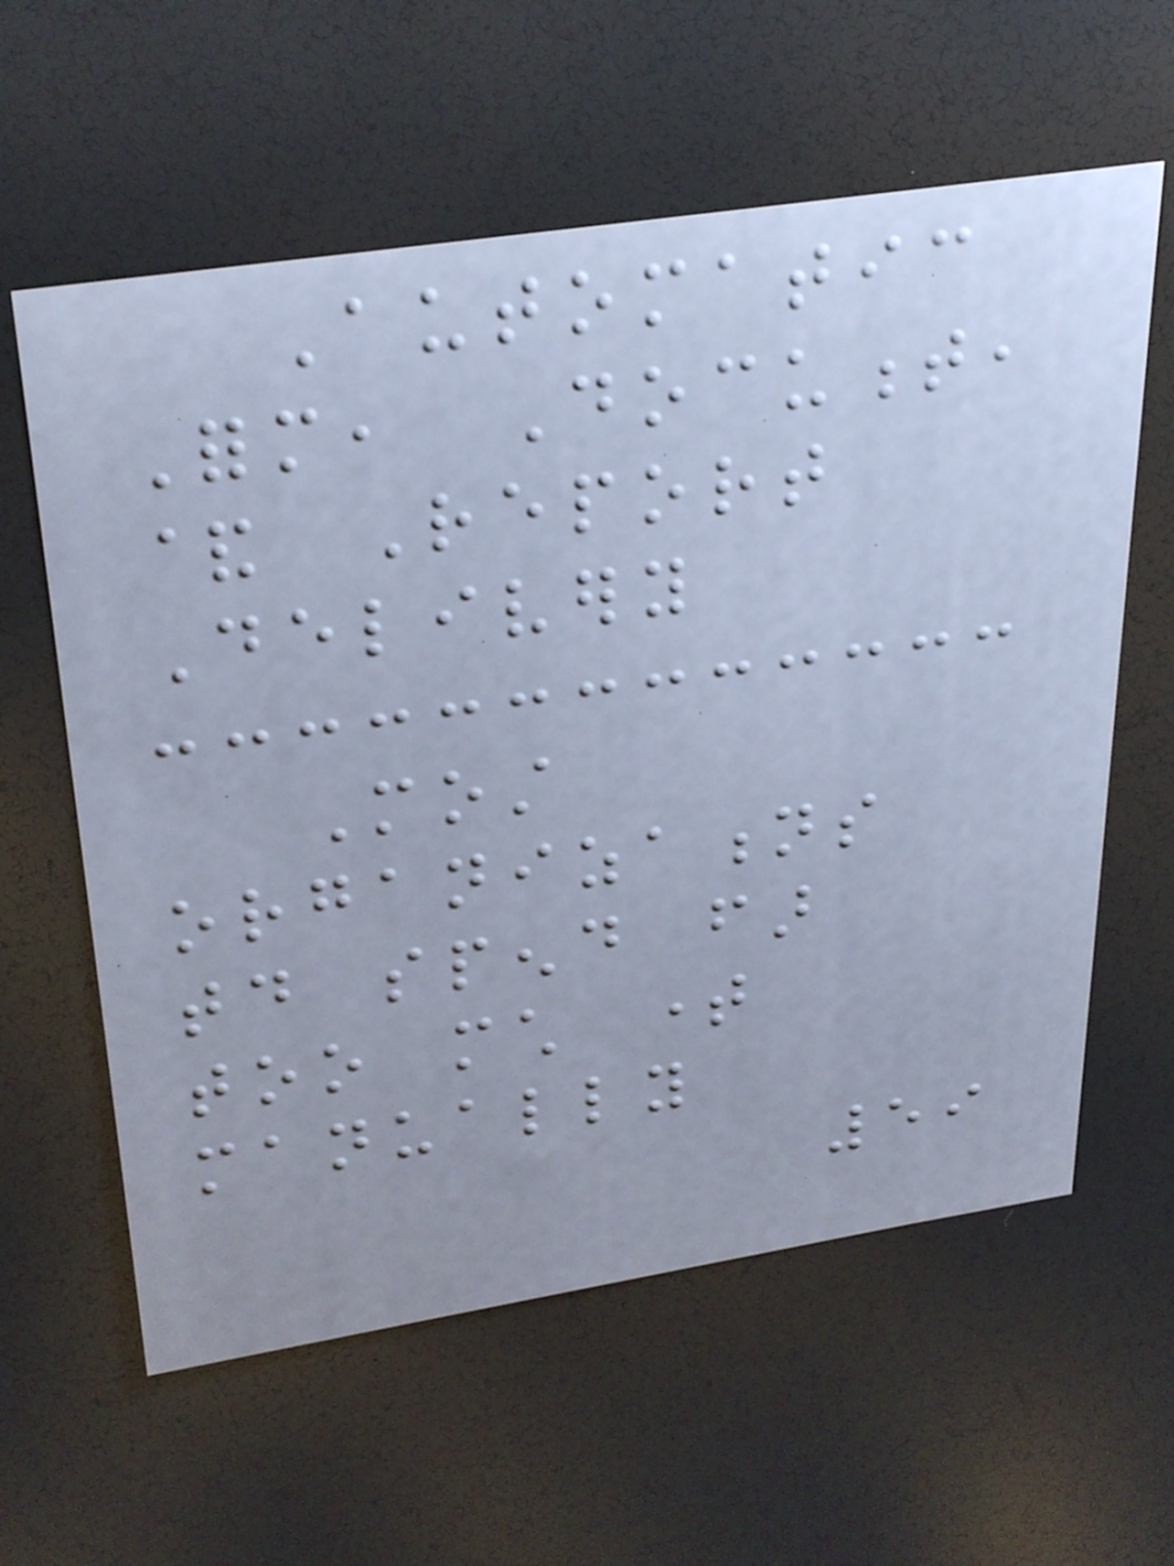Automatic
Form, Document,
& Report
Delivery
Most
organizations
today spend far
too much time
manually
59
